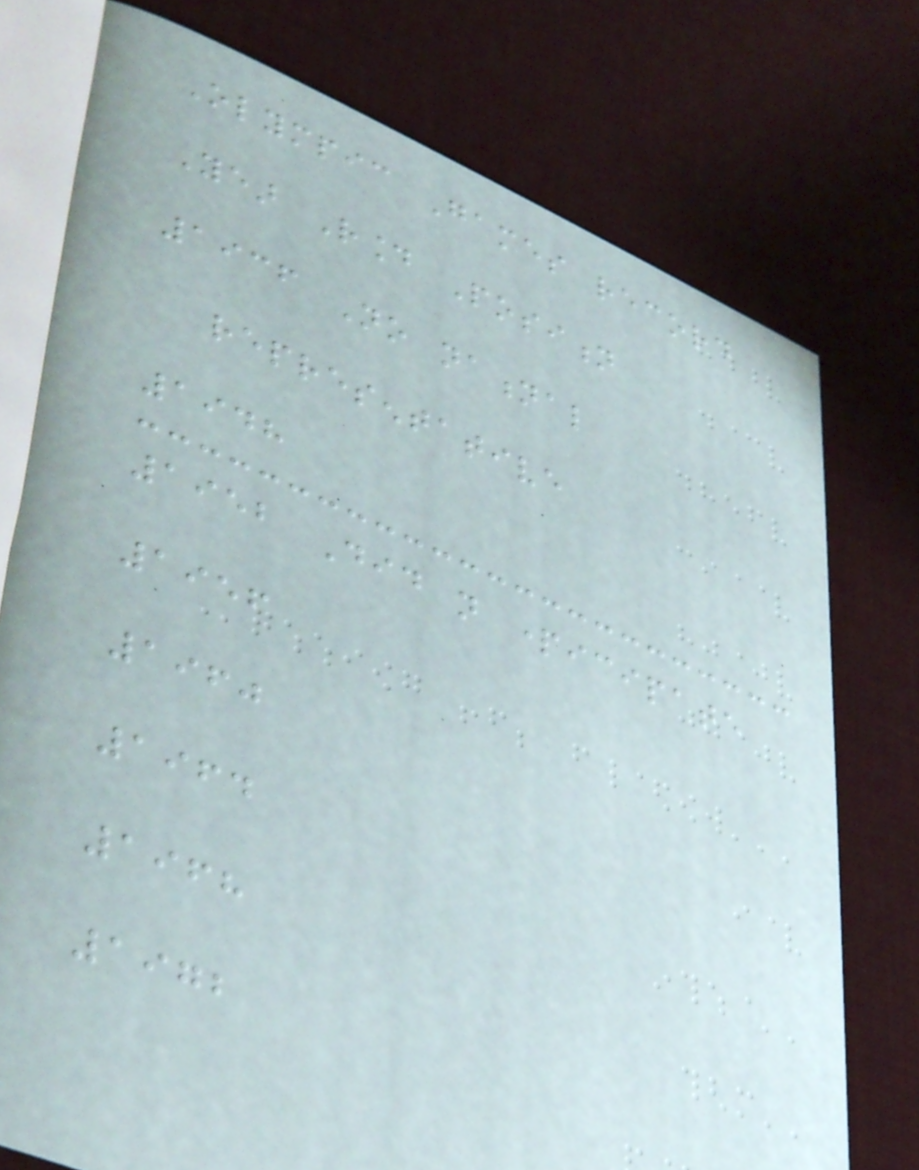Olympic Games record
Year Round Position
1936 No national
representative
1948
1952 Did not participate
1956
1960
1964
1968
1972
